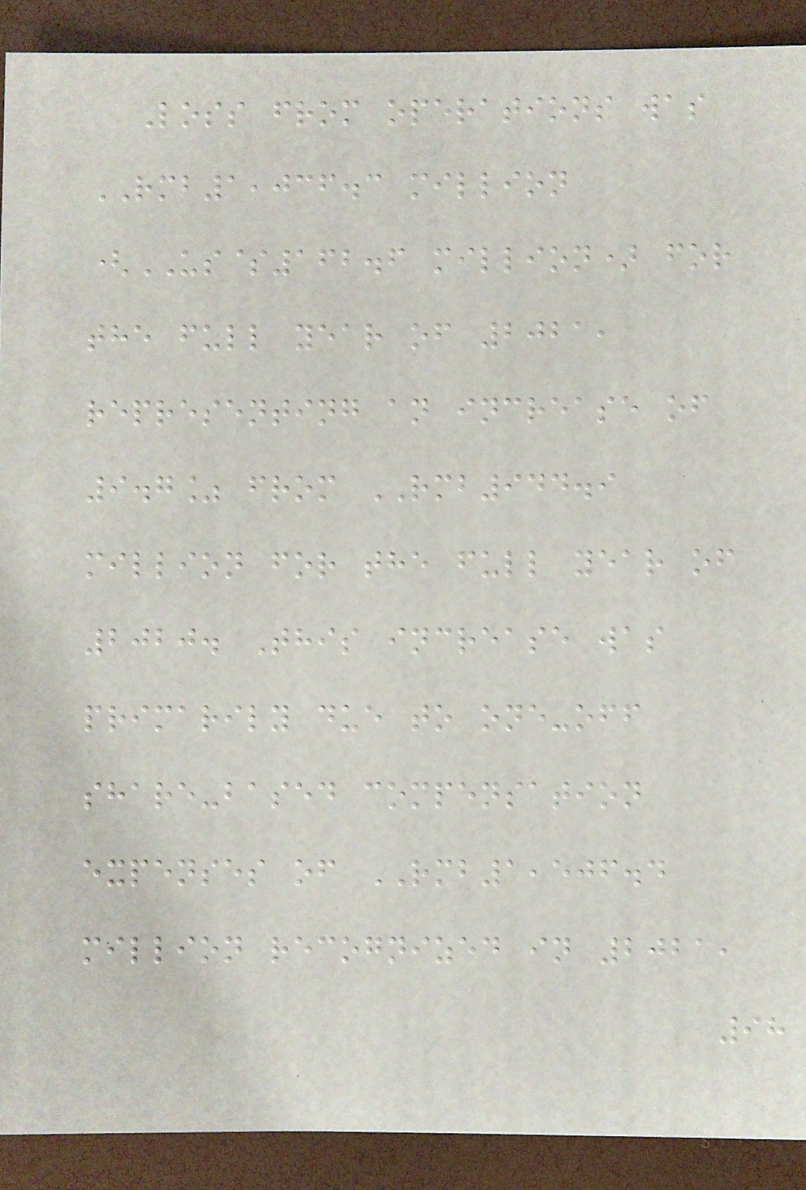Loss from operations was
RMB1,036.3 million
(US$162.6 million) for
the full year of 2021,
representing an increase of
9.7% from RMB944.9
million for the full year of
2020. This increase was
primarily due to one-off
share-based compensation
expenses of RMB1,506.4
million recognized in 2021,
98
